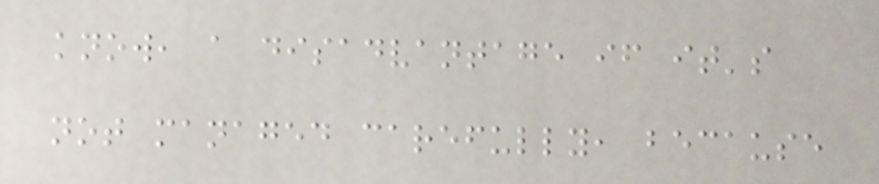know, a disadvantage if it's
not managed carefully, because
